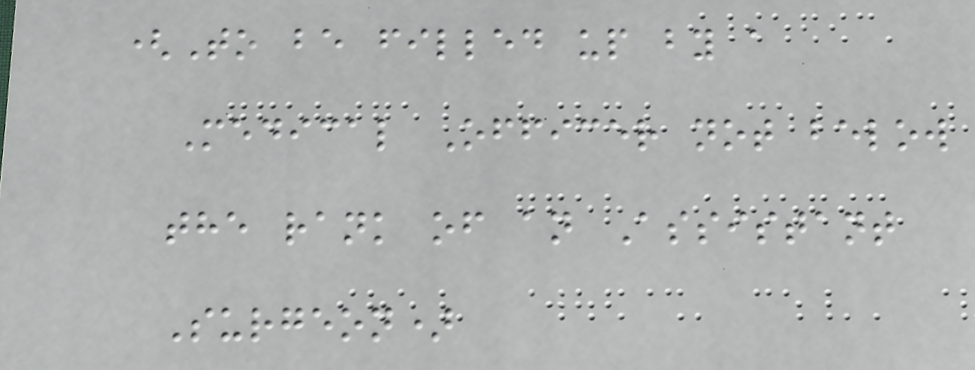(To be filled up by a
Medical Officer not below
the rank of an Assistant
Surgeon)
